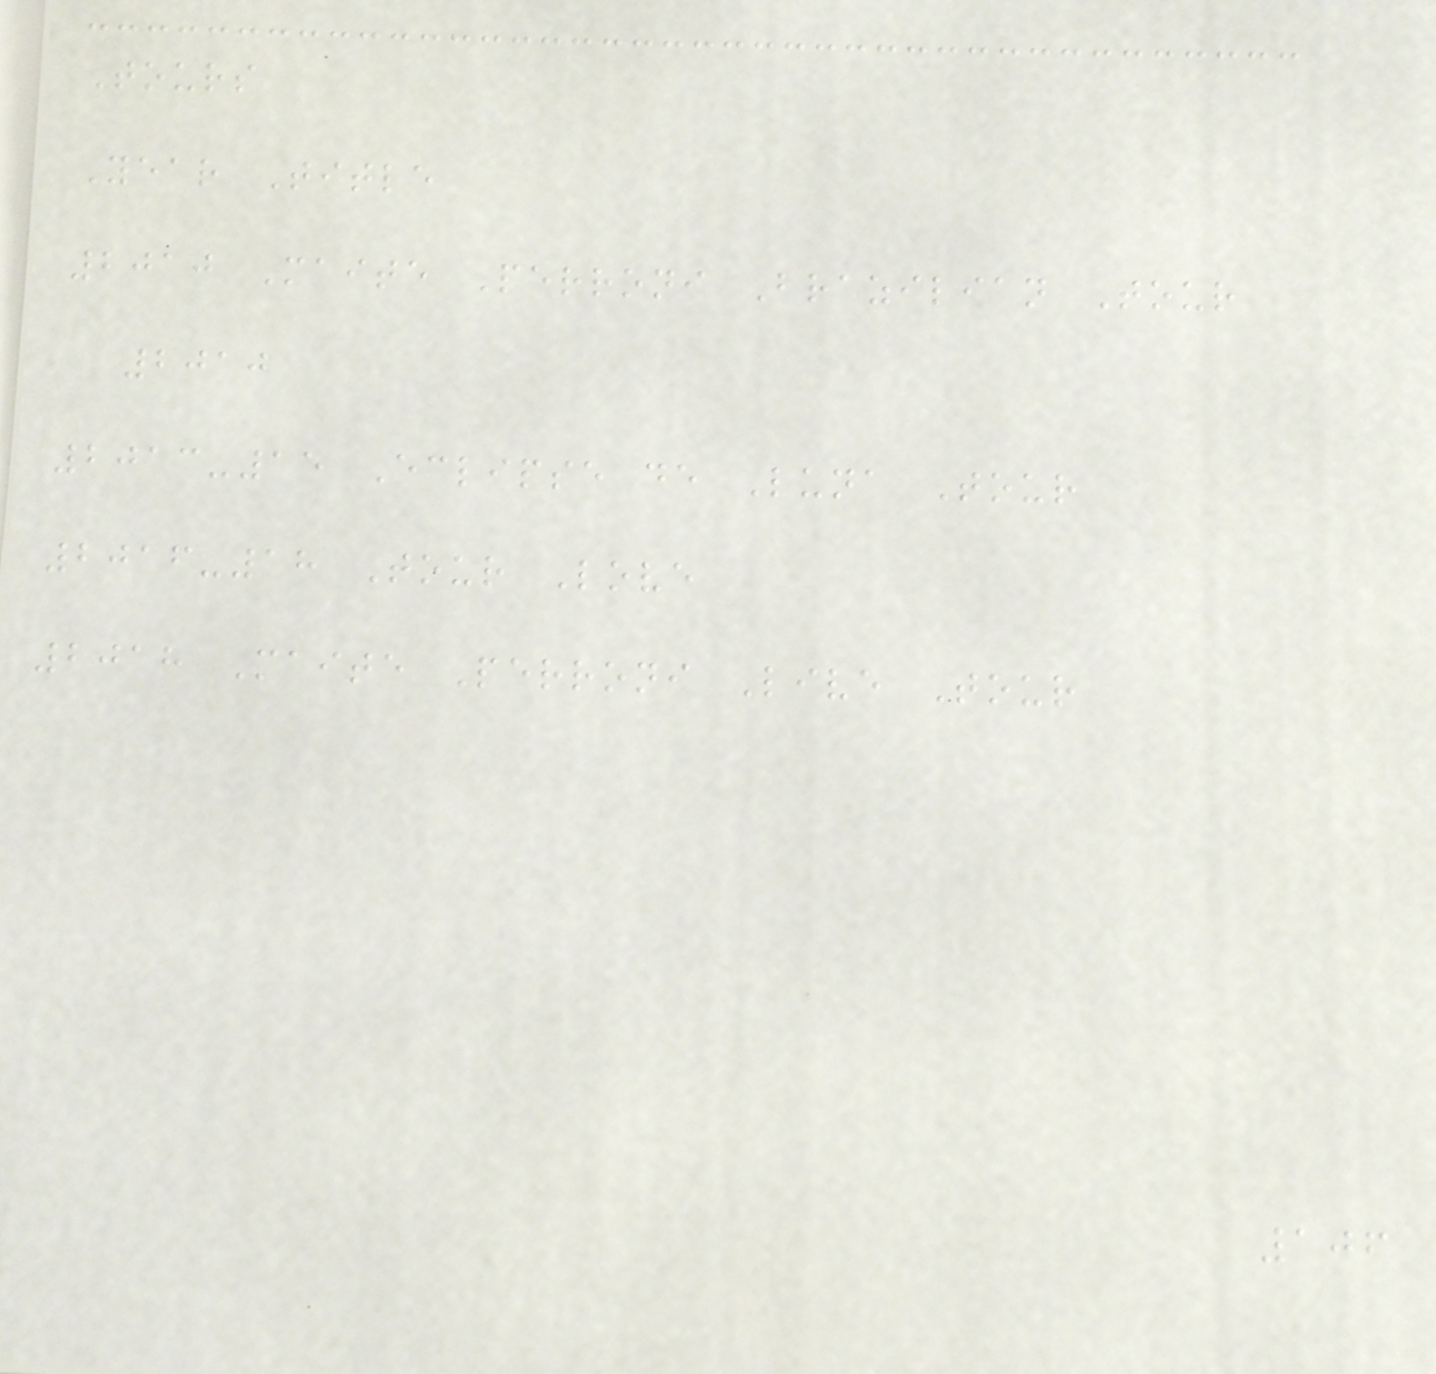Tours
Year Title
2010 Maite Perroni Brazilian Tour
2010
2013-15 Eclipse de Luna Tour
2016-18 Tour Love
2018 Maite Perroni Live Tour
106
